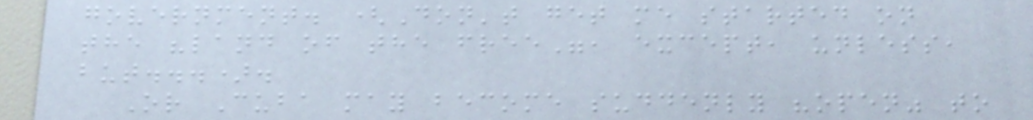government. (Don't get me started on
the "land of the free", except, unless,
but...).
Or Cuba may become suddenly "open" to
